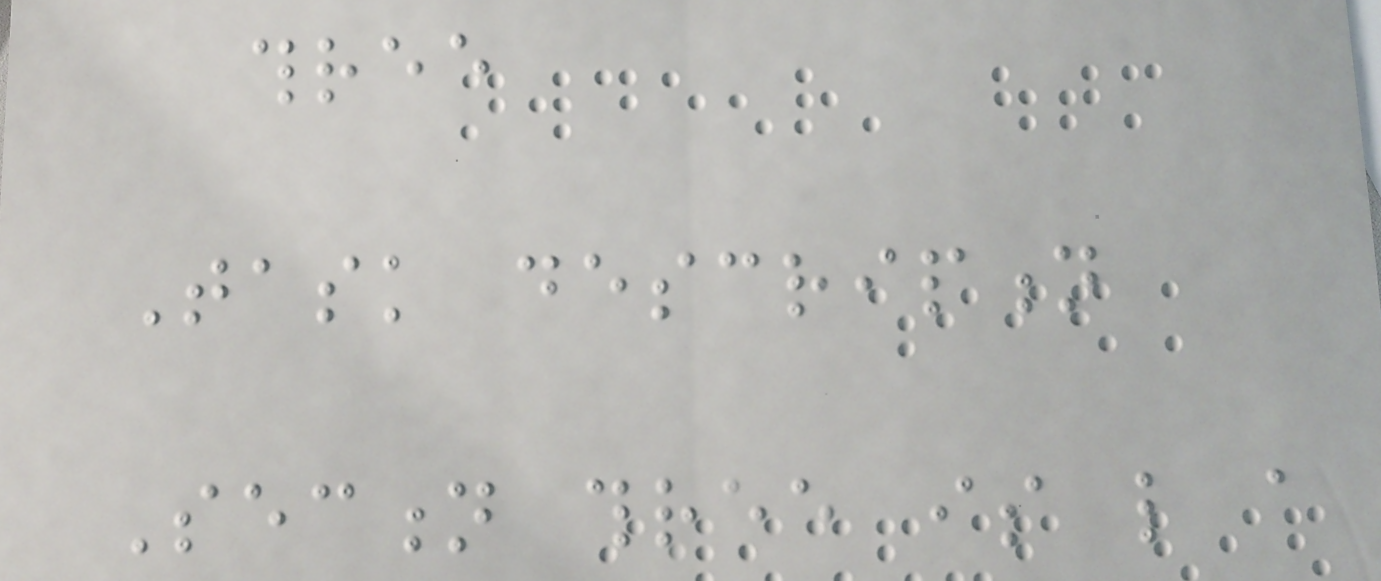three
Task description
Section three is like a
